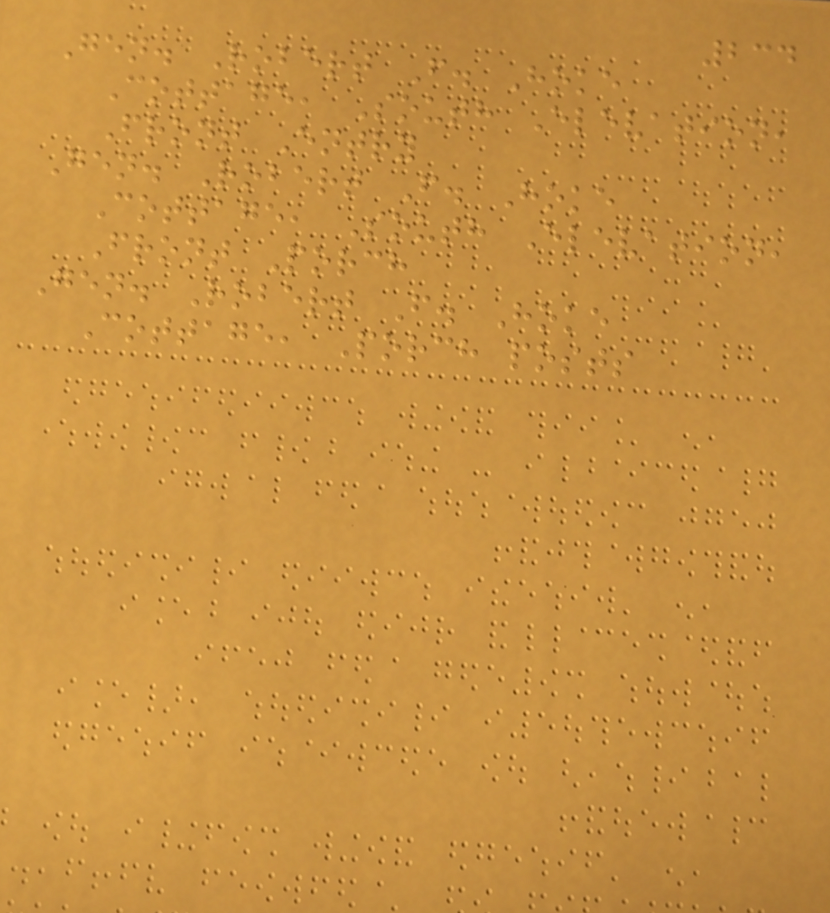234
Gen. Robert F. Hoke
Cottage, South Elevation,
Front Entry
Gen. Robert F. Hoke
Cottage, South Elevation,
Front Porch
Gen. Robert F. Hoke
Cottage, Porch posts
